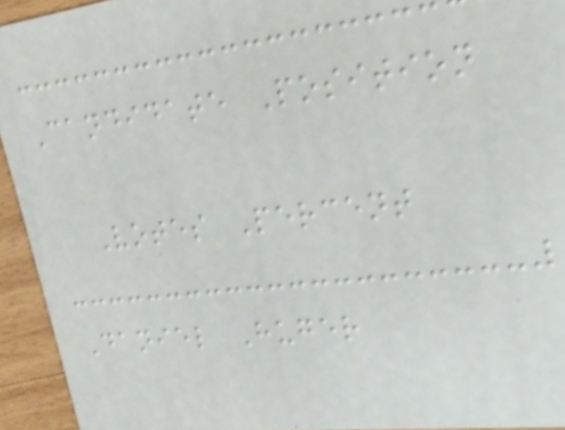Candidate Position
Votes Percent
Daniel Huger
